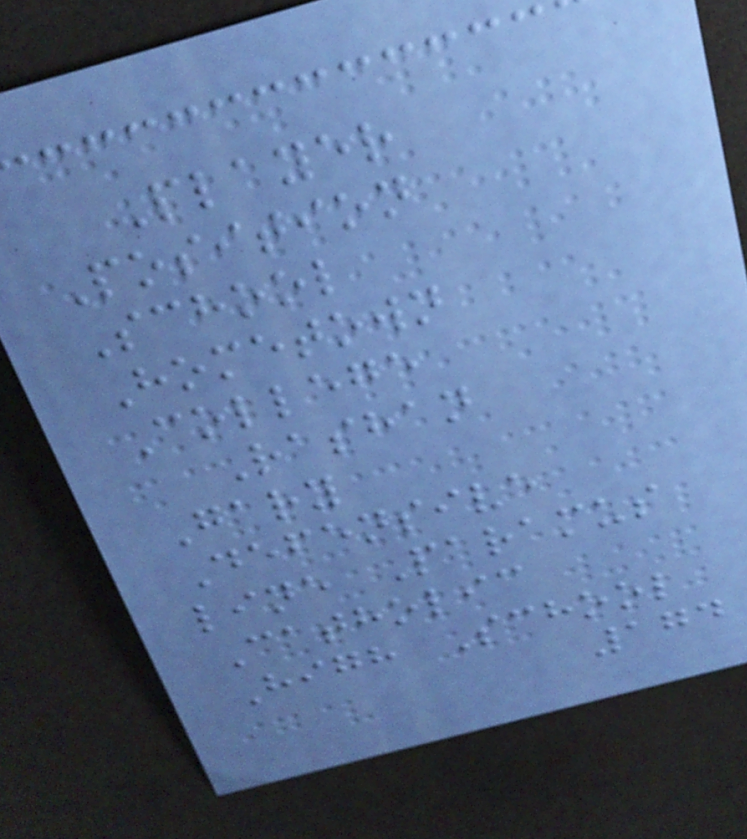Player
Position
School
Hometown
College
Rashan
Gary
Defensive
line Paramus
Catholic
High School
174
